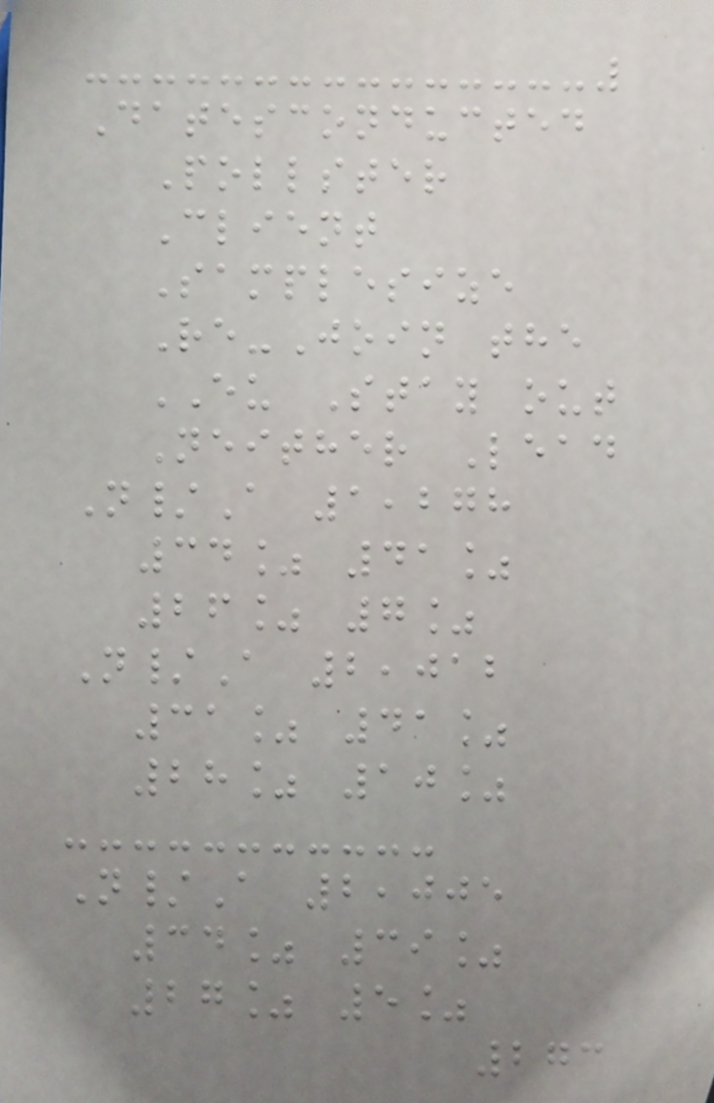Datesconducted
Pollster
Client
Samplesize
Re-Join the
EU Stay out
Neither Lead
N/A 1,278
34% 41%
26% 7%
N/A 2,012
31% 41%
28% 10%
N/A 2,005
34% 39%
27% 5%
273
